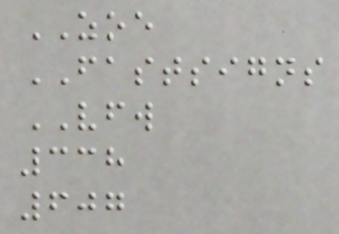ZOE
FASTSIGNS
VFW
338
607
